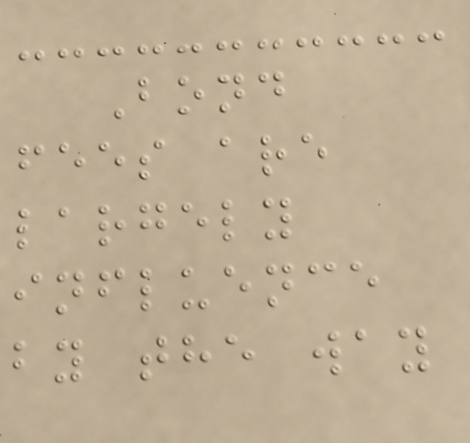Bond
fees are
largely
influence
by the way
